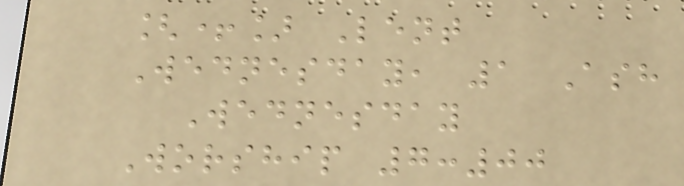[+] Lent
Wednesday, 1 Ash
Wednesday
Worship 7:00
